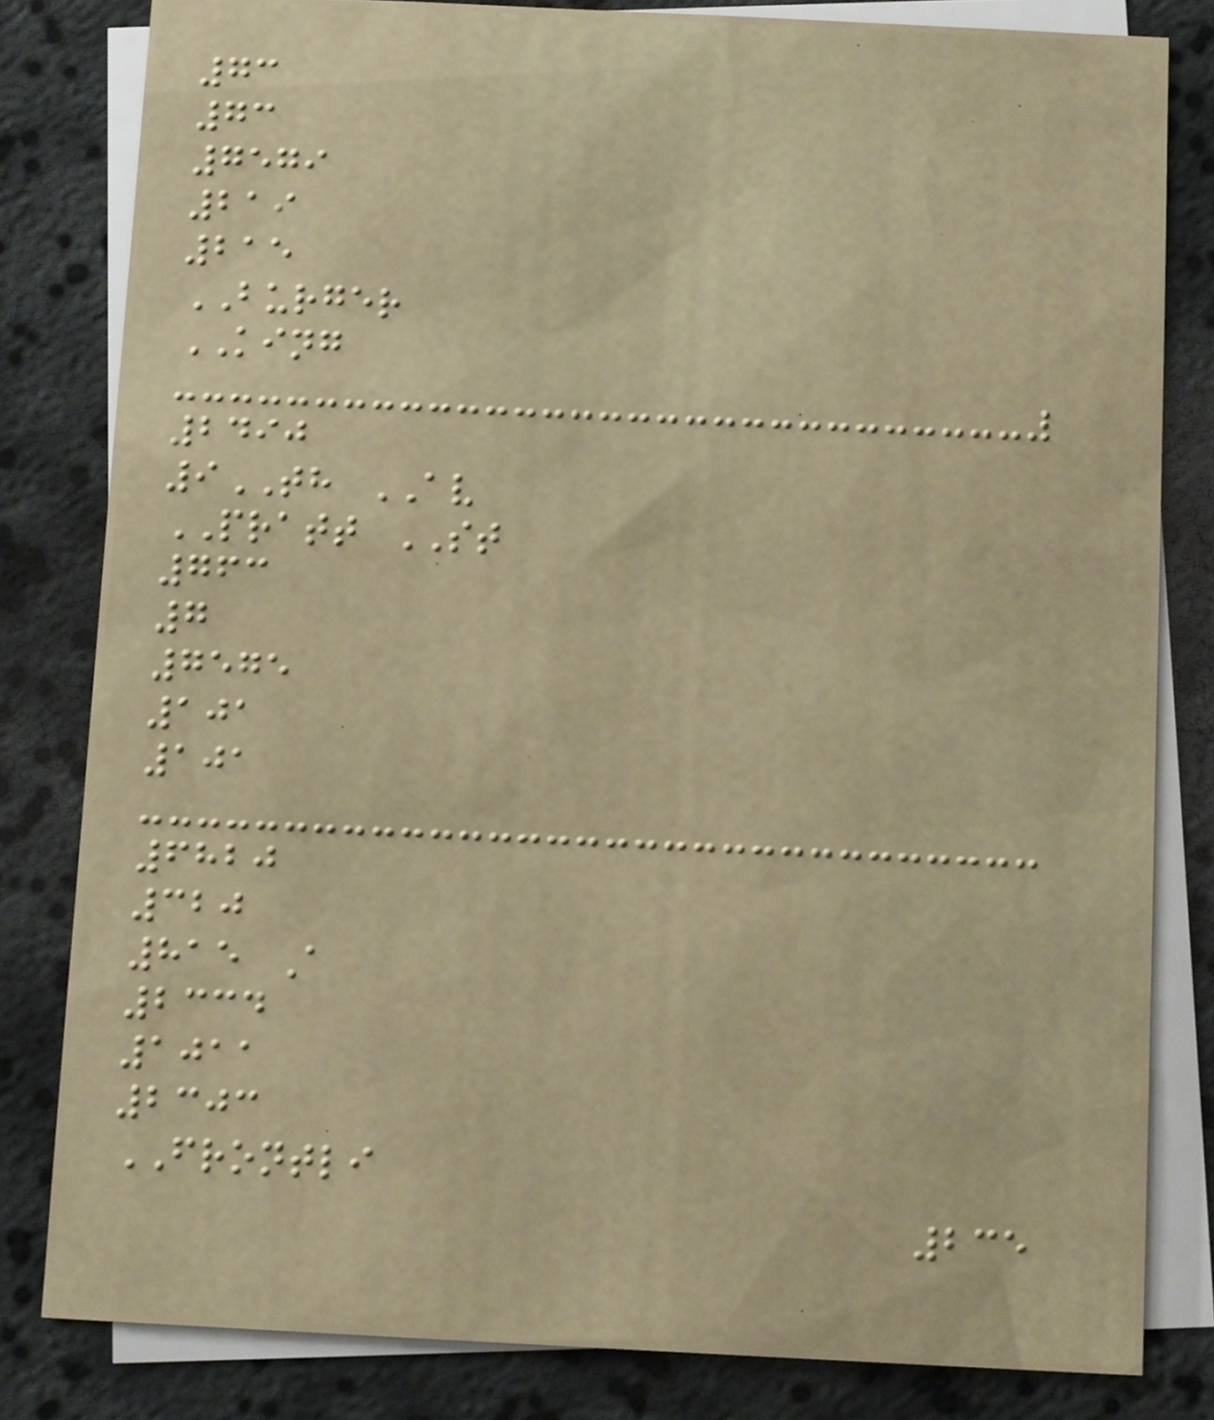73
73
7579
219
215
BURGER
KING
2490
9TH AV
PRATT ST
763
7
7575
101
101
6820
320
815 A
2334
1011
2303
FRONTLI
235
